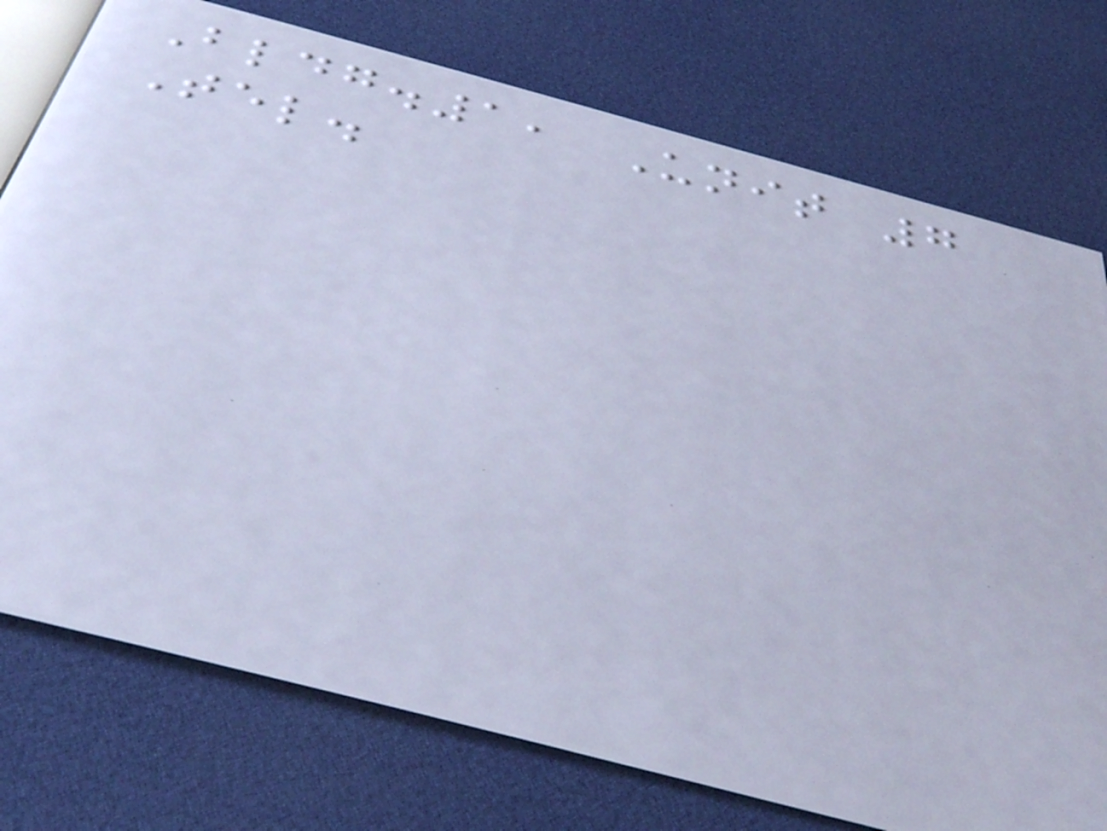Bldg.1, Unit 7
Tel.
